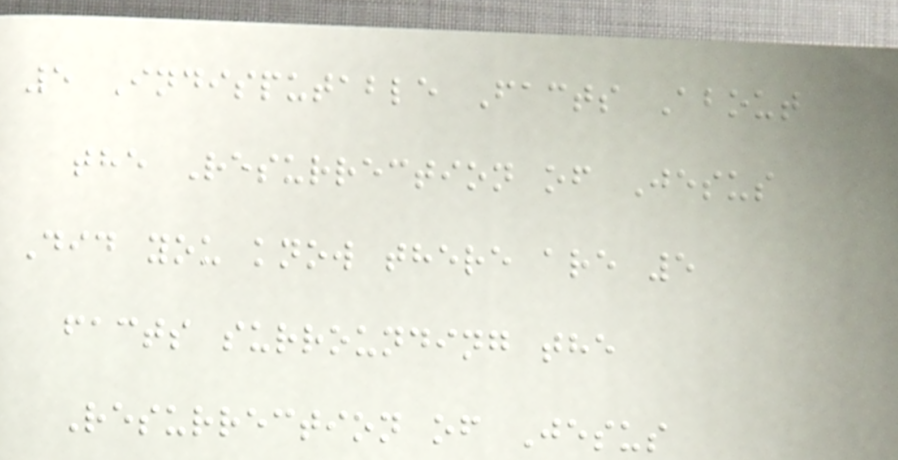5 Indisputable Facts About
the Resurrection of Jesus
Did you know there are 5
facts surrounding the
Resurrection of Jesus
